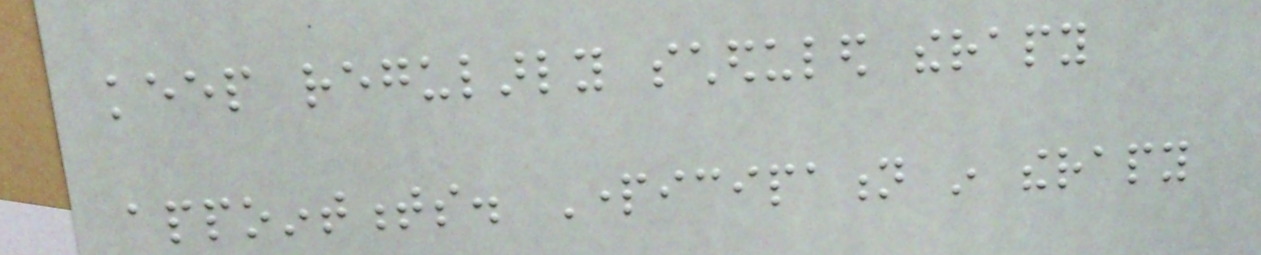keep regularly scheduled therapy
appointments. Participation in therapy
